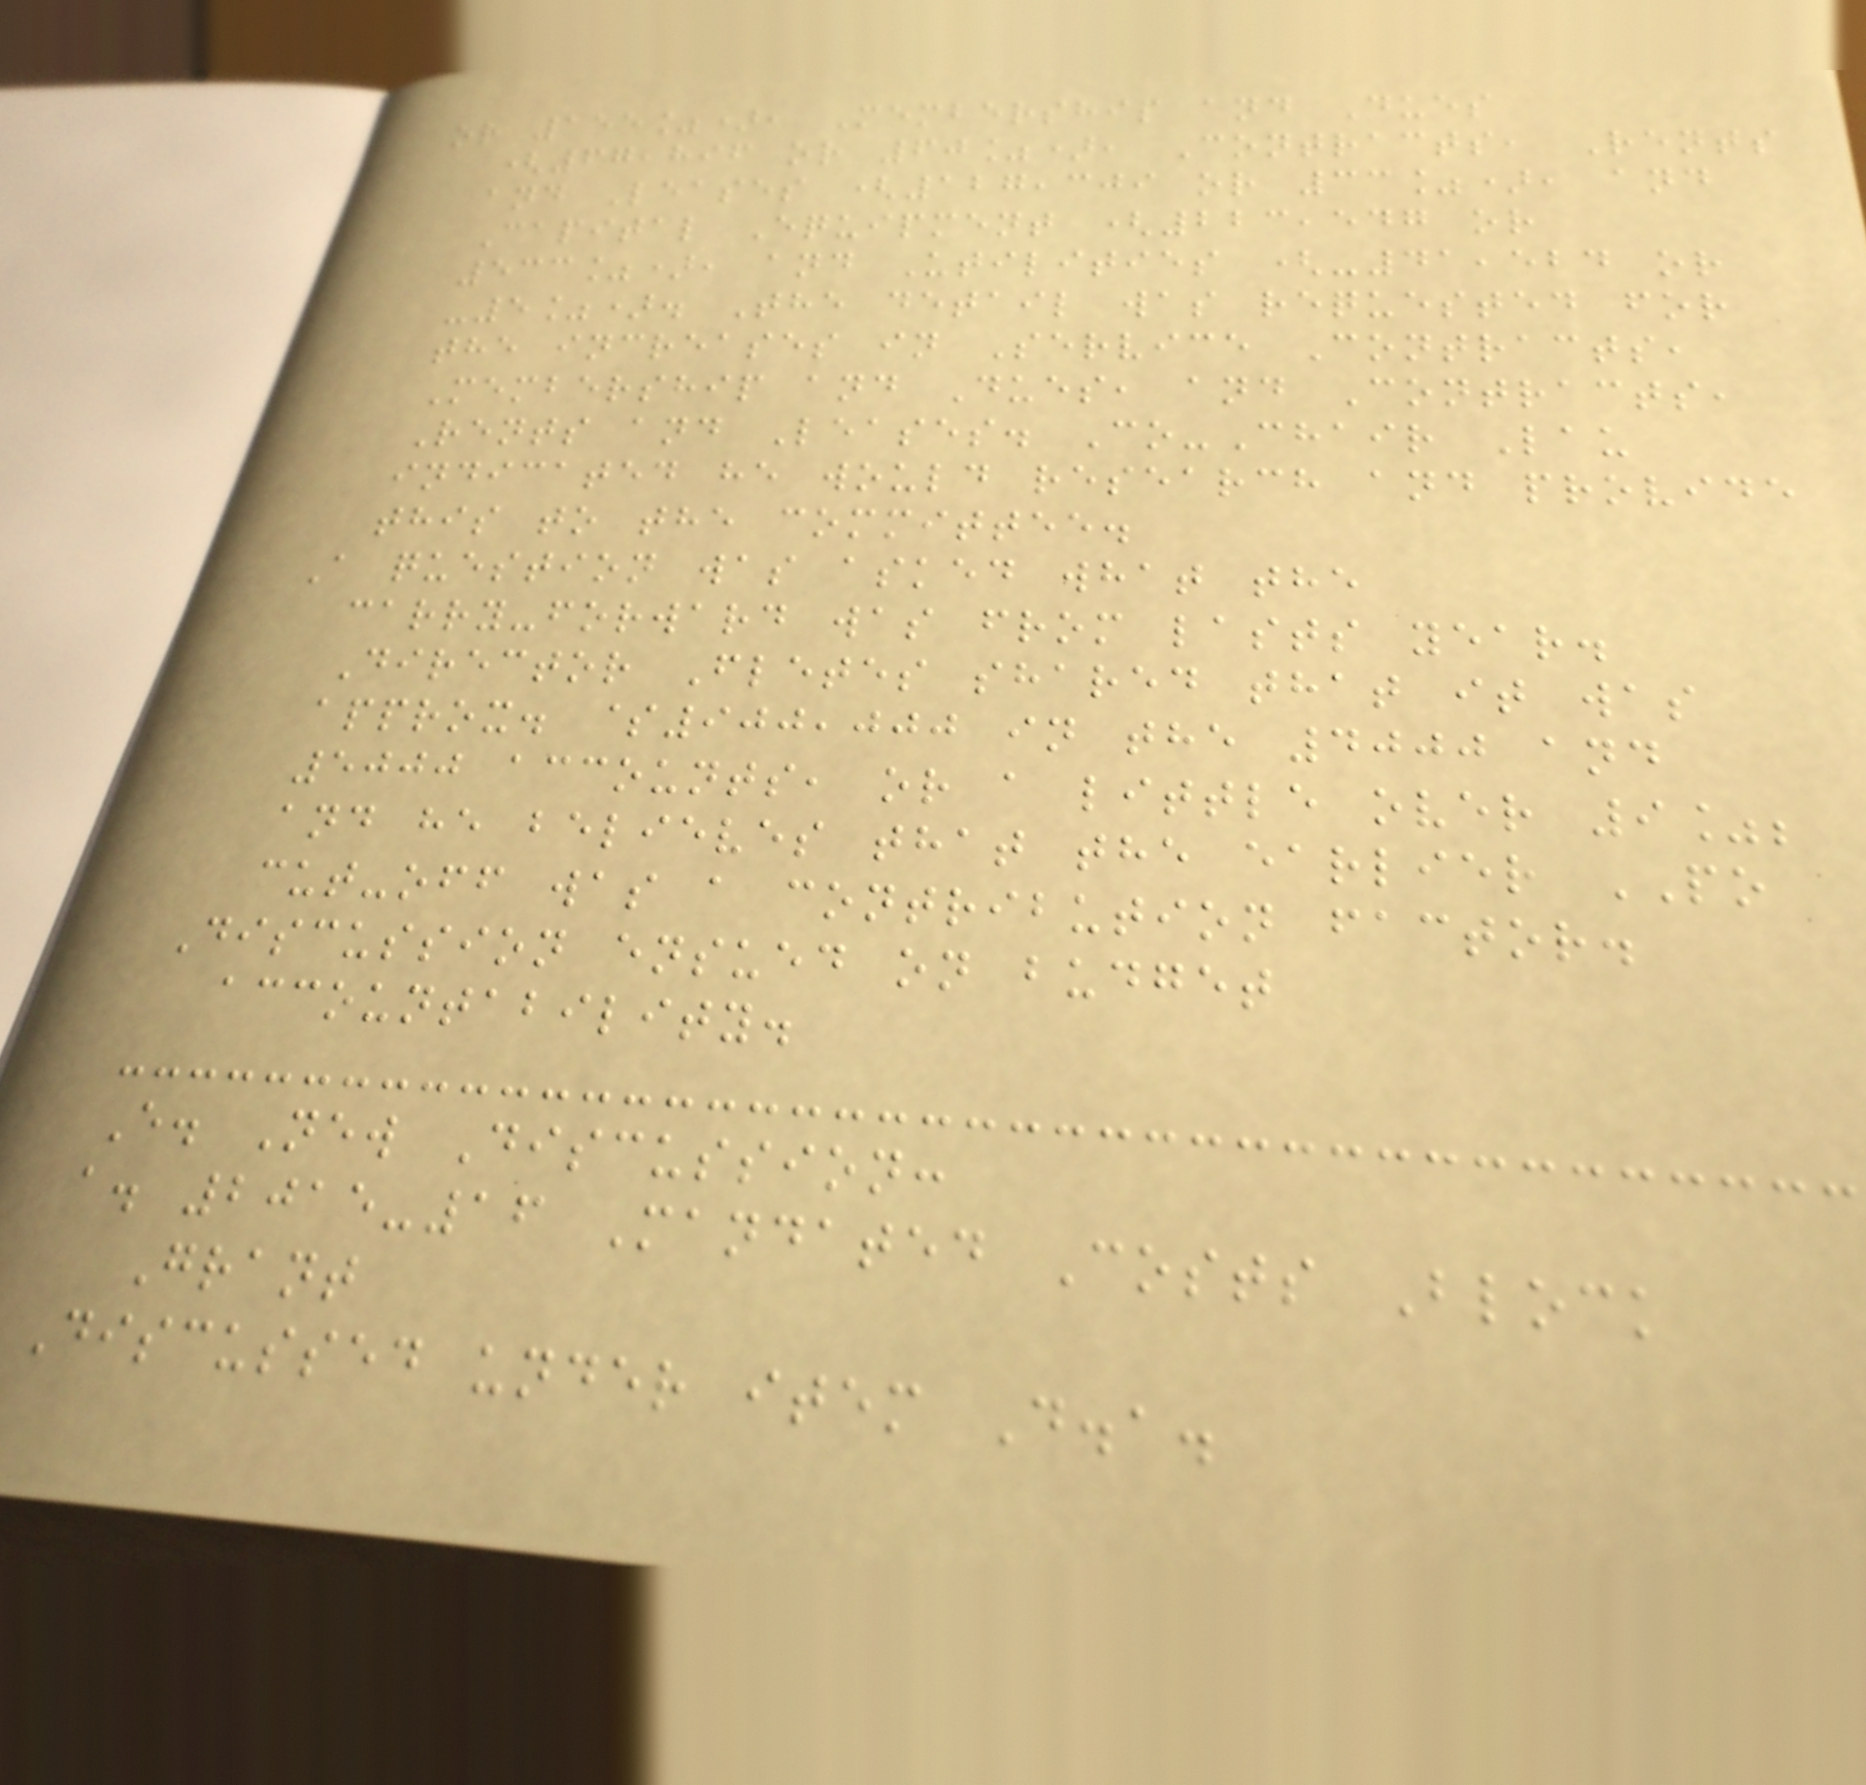or 155%), Membership and Dues
(67,896 or 60%), Contracts, Rents
and Leases (127,309 or 33%), and
Capital Equipment (223,547 or
533%), and Utilities (-41,524 or
-5%). The detail was requested for
the increases in Service Contracts,
Membership and Dues, and Contracts,
Rents and Leases. Co-Chair Lau
indicated he would research and provide
this to the committee.
A question was asked what the
carry-forward was from lasts year.
Director Fletes shared that it was
approx. $900,000 in the 4000 and
5000 accounts, or a little over 9%;
and he believes that the earlier PO
cut-off was a contribution factor.
Discussion ensued on budget
accountability.
E. New Discussion:
a. 2015-16 Mandated Costs Block
Grant
Discussed under item D.a.
